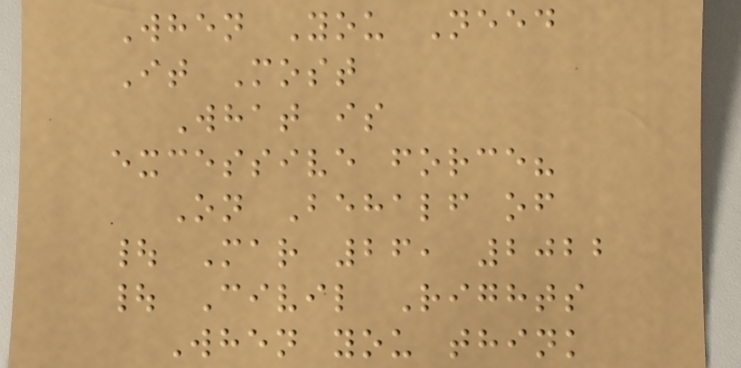When You Need
It Most
What is
excessive force?
On Behalf of
| Mar 26, 2022
| Civil Rights
When you think
